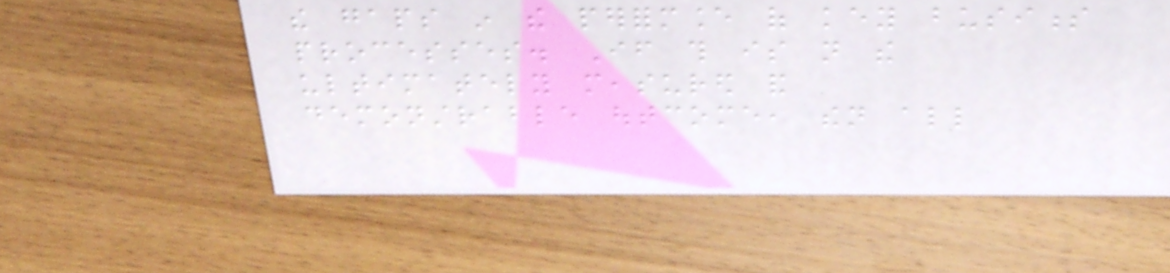the gaps in the performance of key business
processes. If this is not the
ultimately measured and
demonstrable outcome, then all
